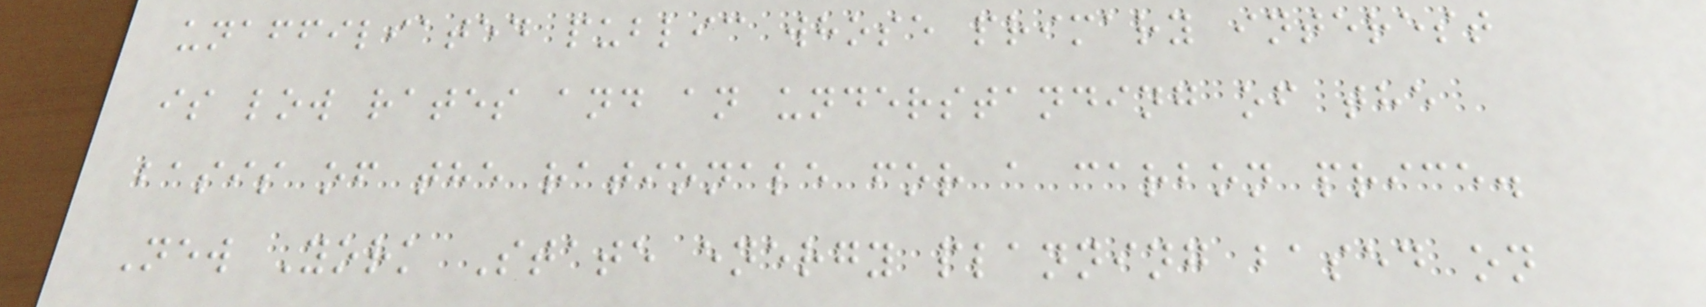unaffiliated public whose primary interest
is low rates and an understanding of the
basis of the rationale for a carbon price.
New York State energy planning based on
